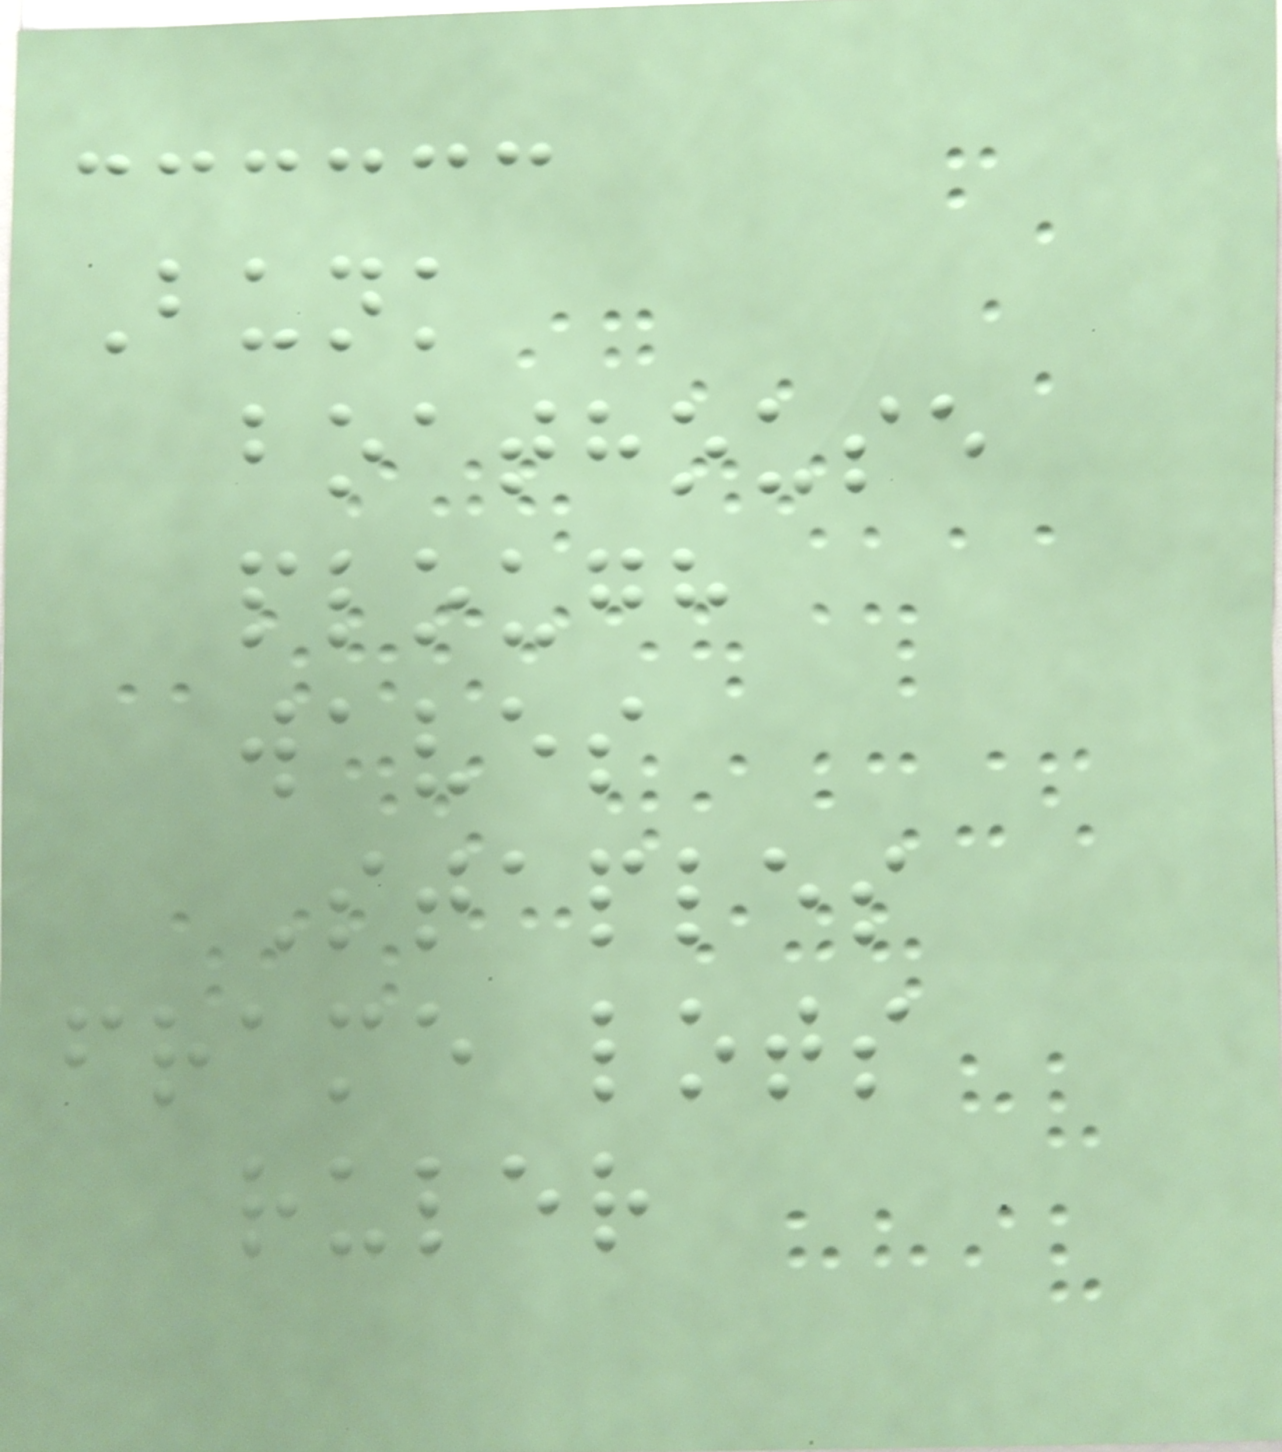Bunk
boathouse
plough
waves
Staples
frame lots
ruler
